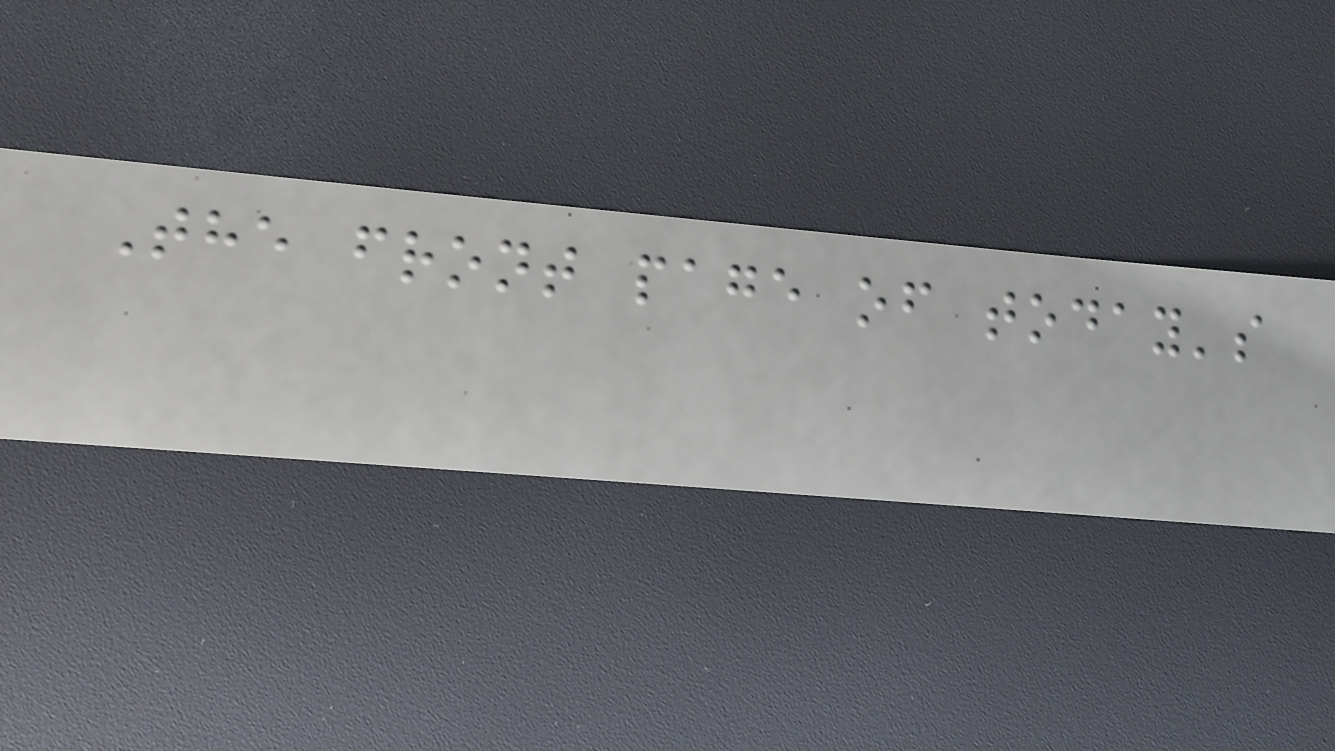The front page of today's
